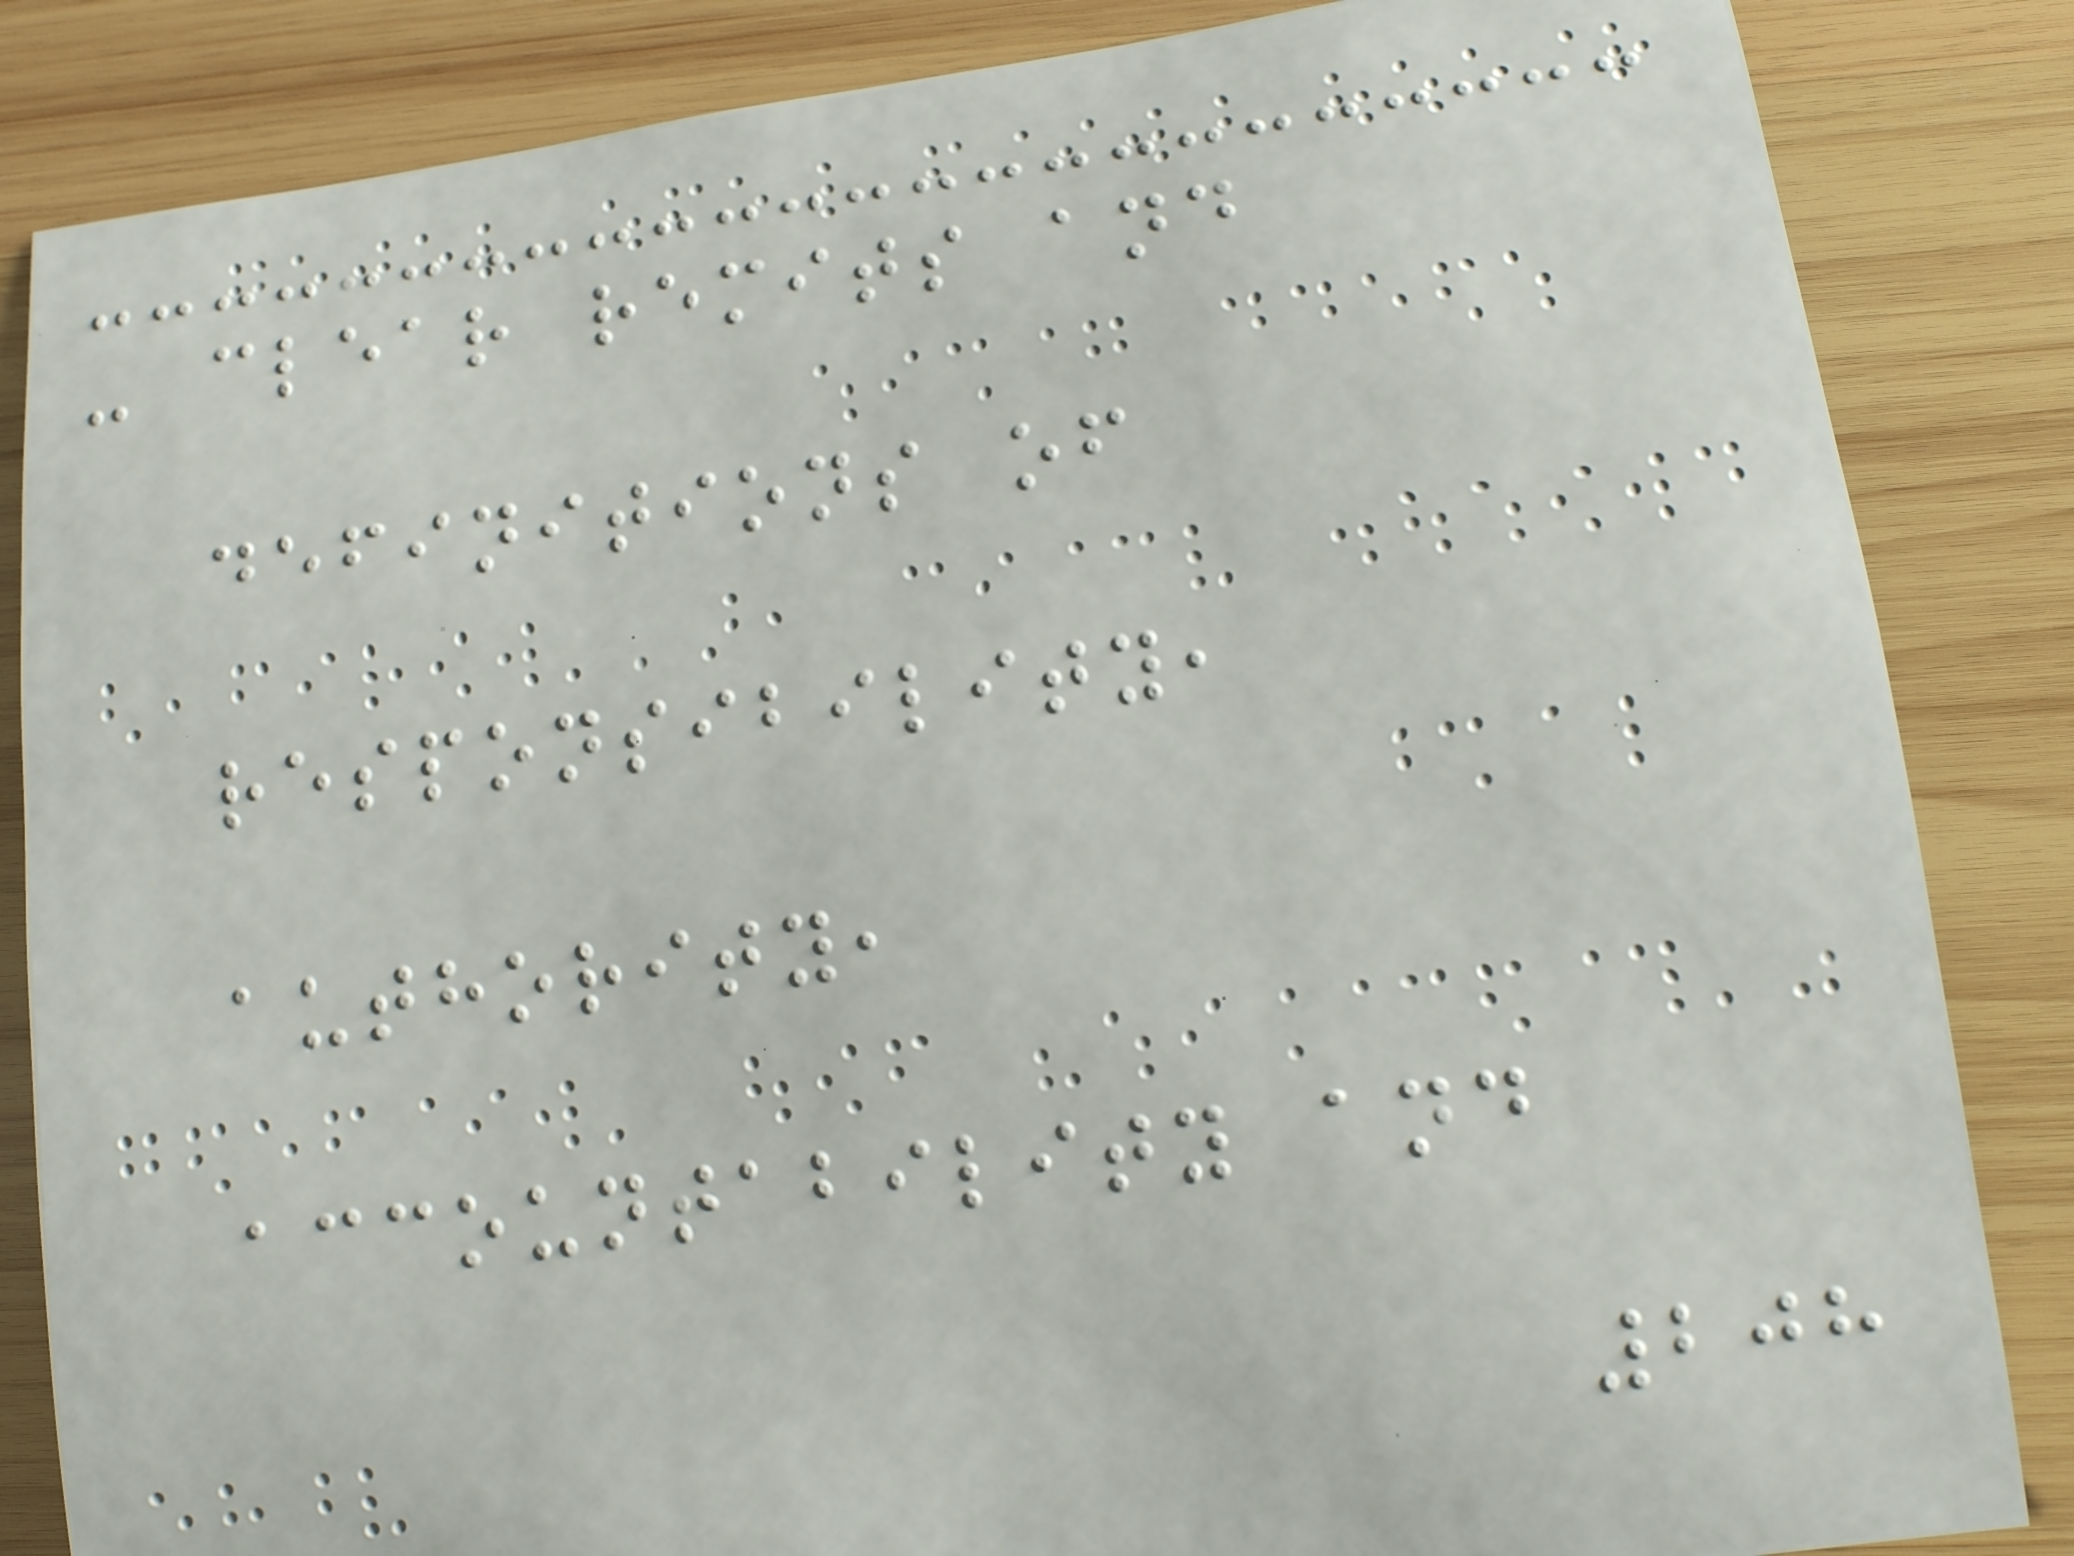- clear remits and
definitions of
responsibility,
authority,
accountability and
208
